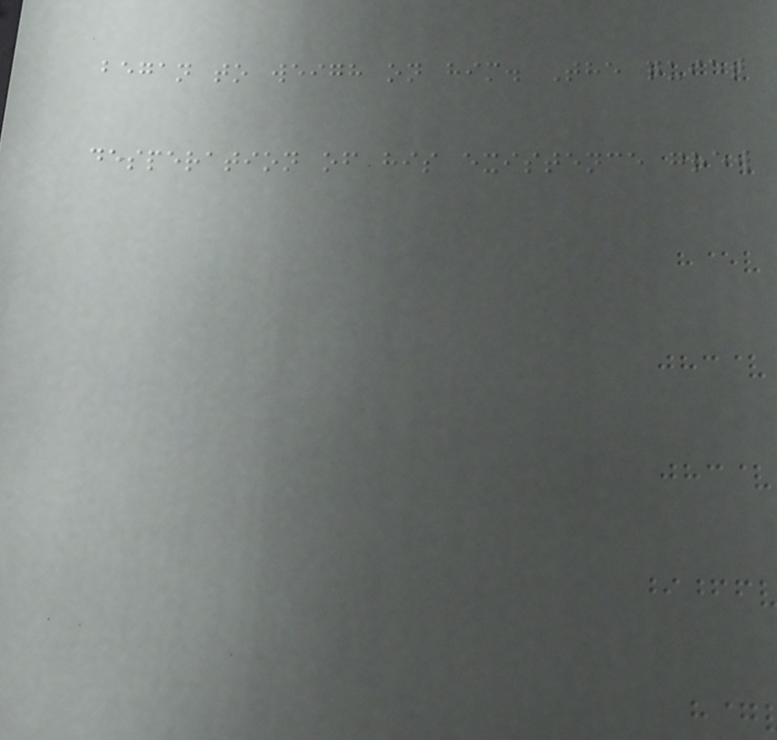began to weigh on him. The quiet
desperation of his existence grew
